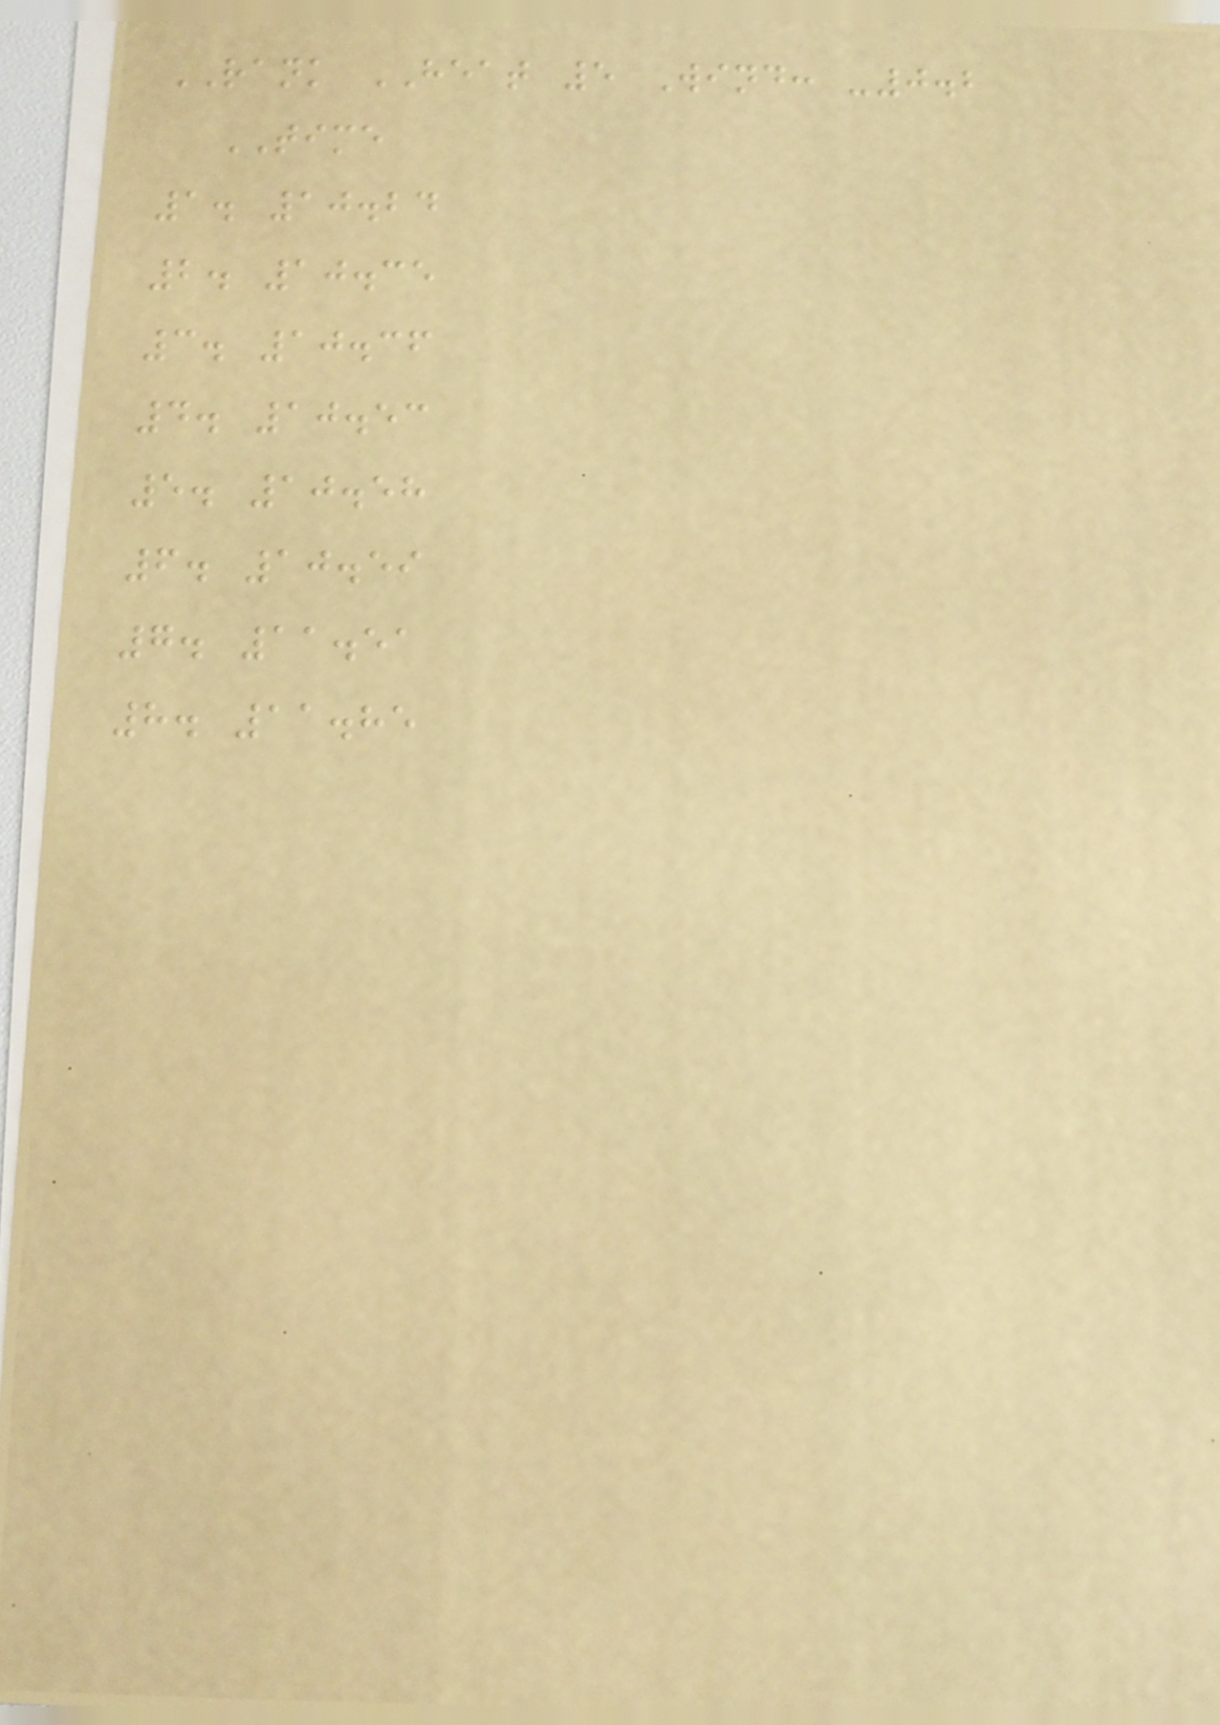RANK HEAT 5 Wind: -0.2
TIME
1. 10.24
2. 10.35
3. 10.36
4. 10.53
5. 10.58
6. 10.59
7. 11.51
8. 11.85
